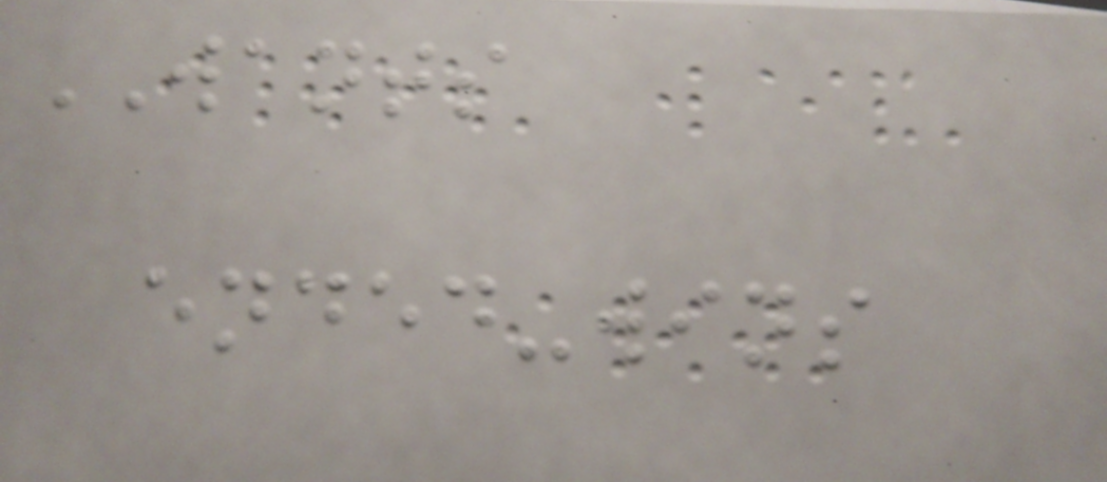WANTS
ended-wins
